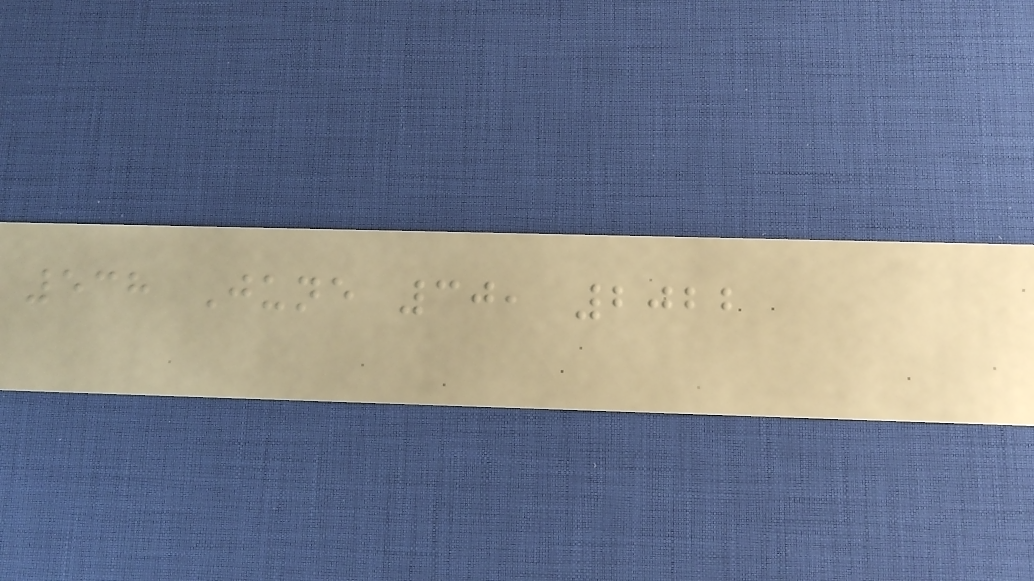538 June 30, 2022
